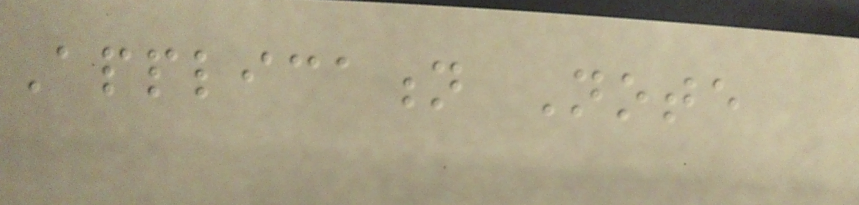Application Note
